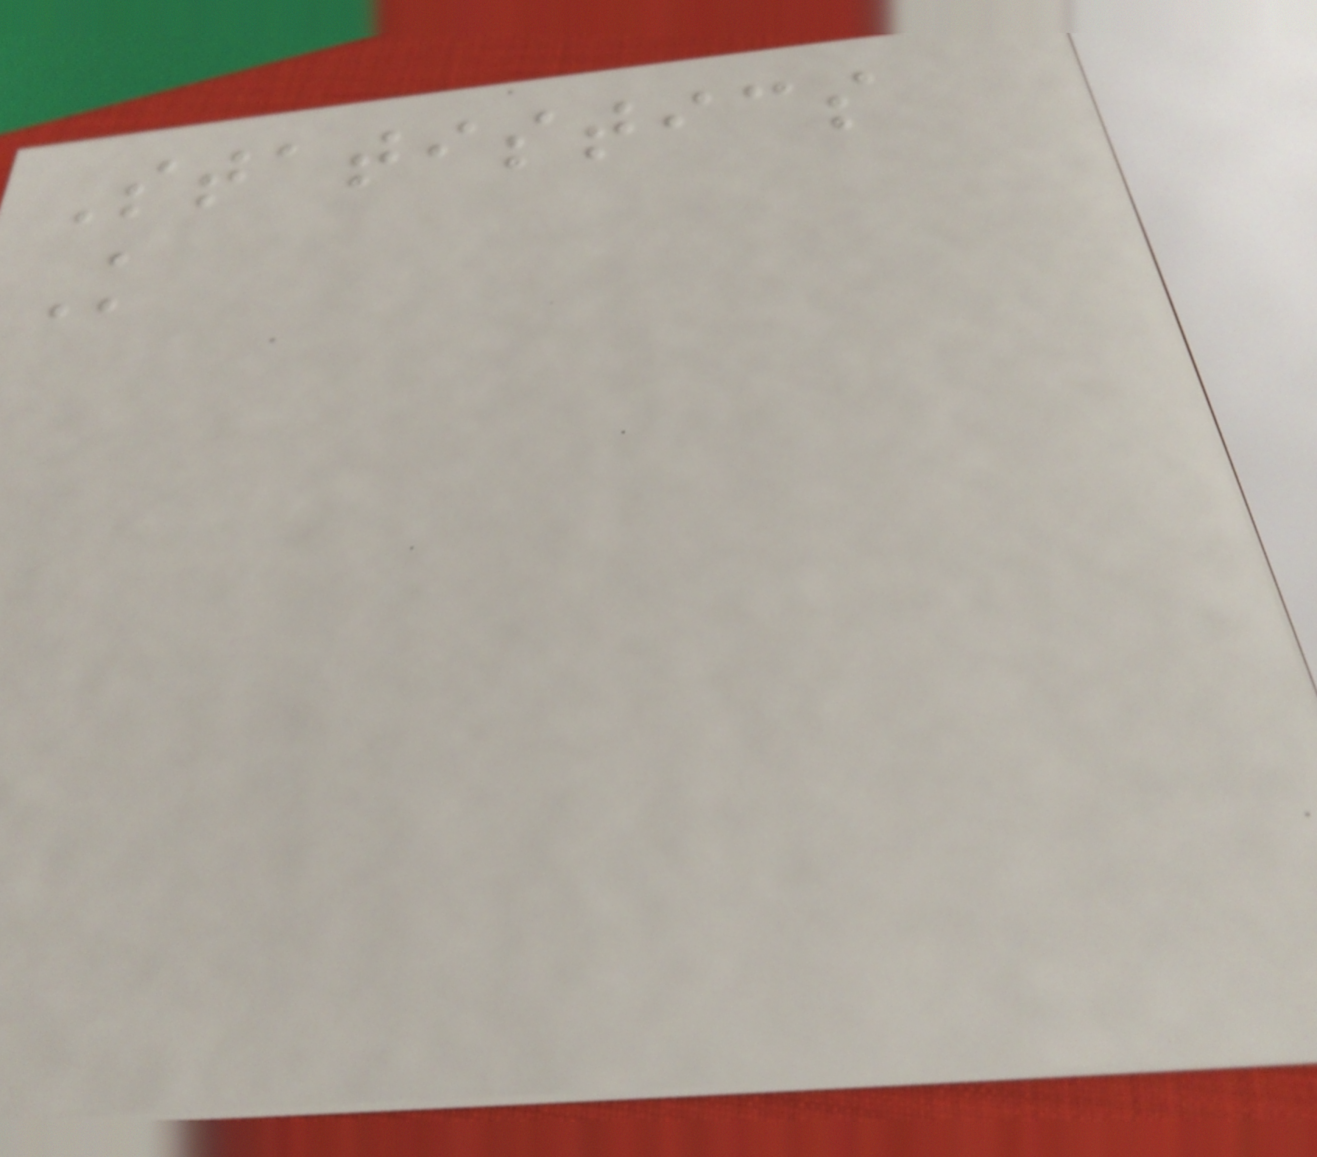Statistics
K
